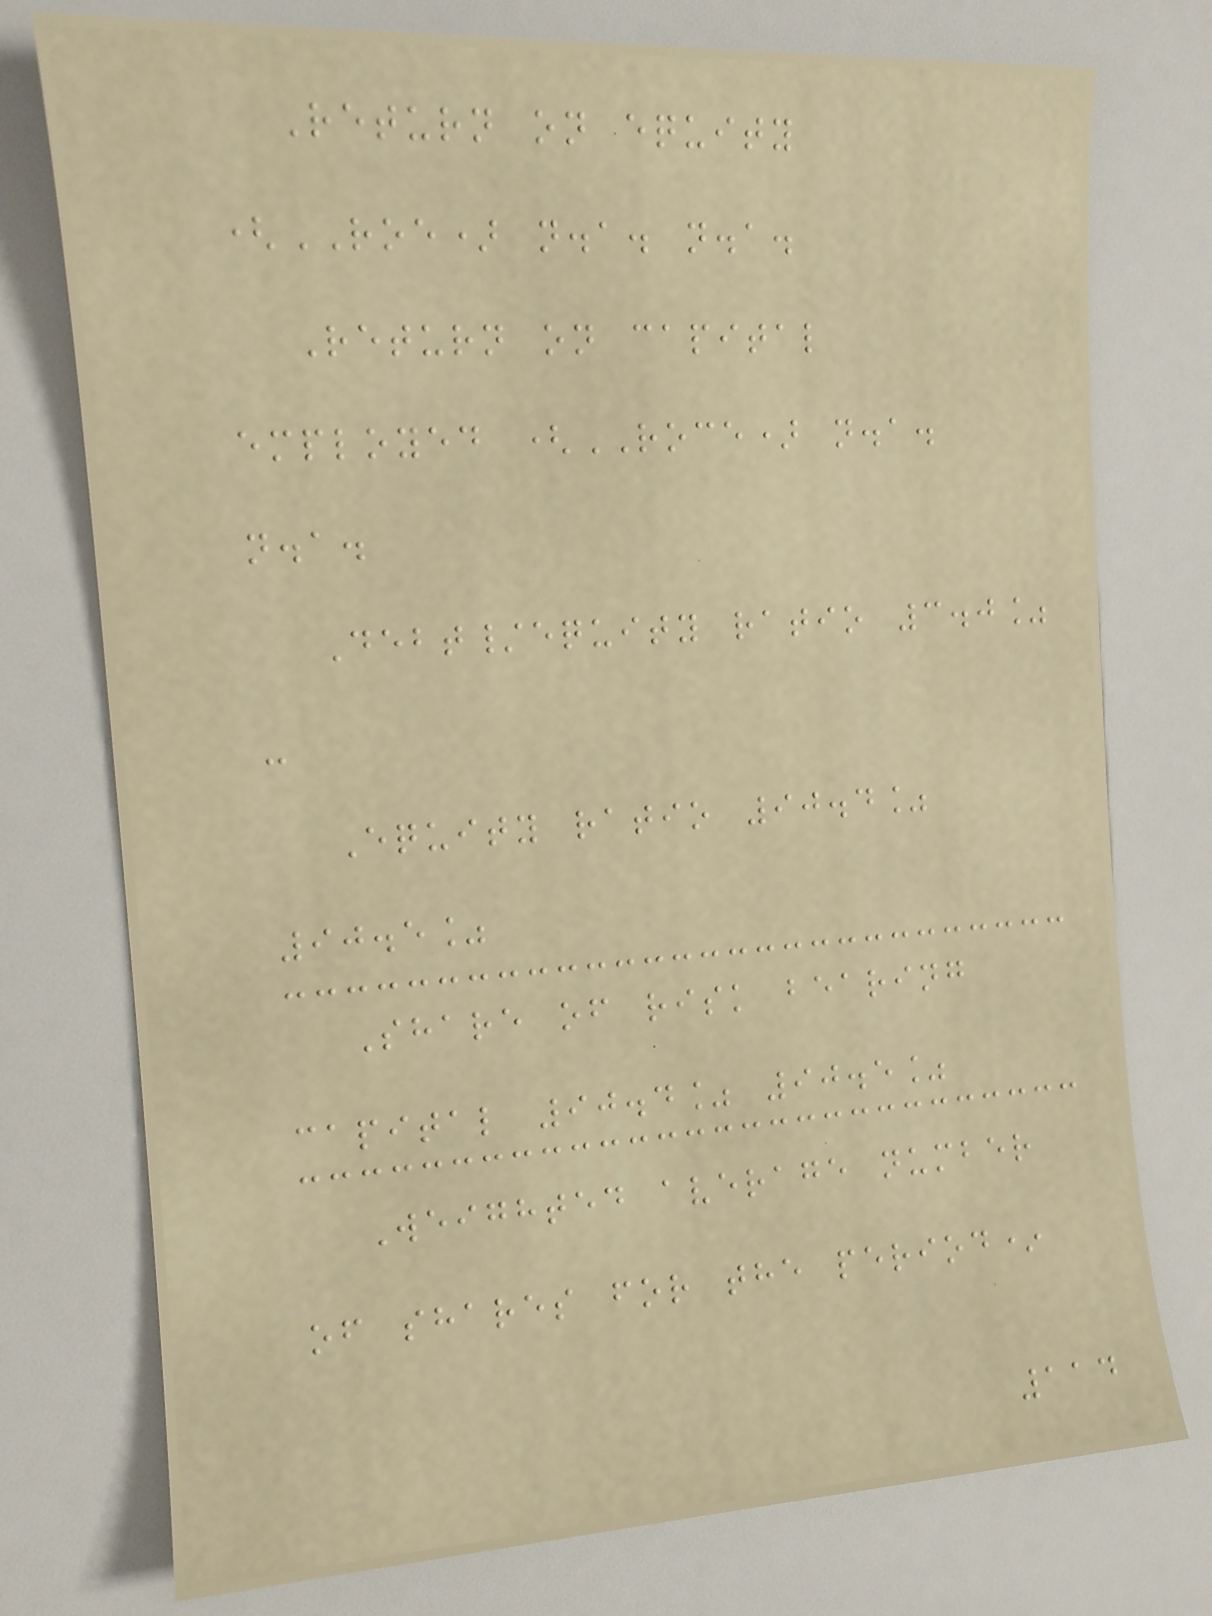Return on equity
(ROE) n.a. n.a.
Return on capital
employed (ROCE) n.a.
n.a.
Debt/equity ratio 3.0%
-
Equity ratio 90.4%
90.5%
Share of risk bearing
capital 90.4% 90.5%
Weighted average number
of shares for the period*
114
